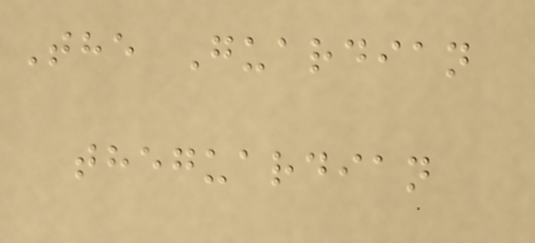The Guardian
theguardian
